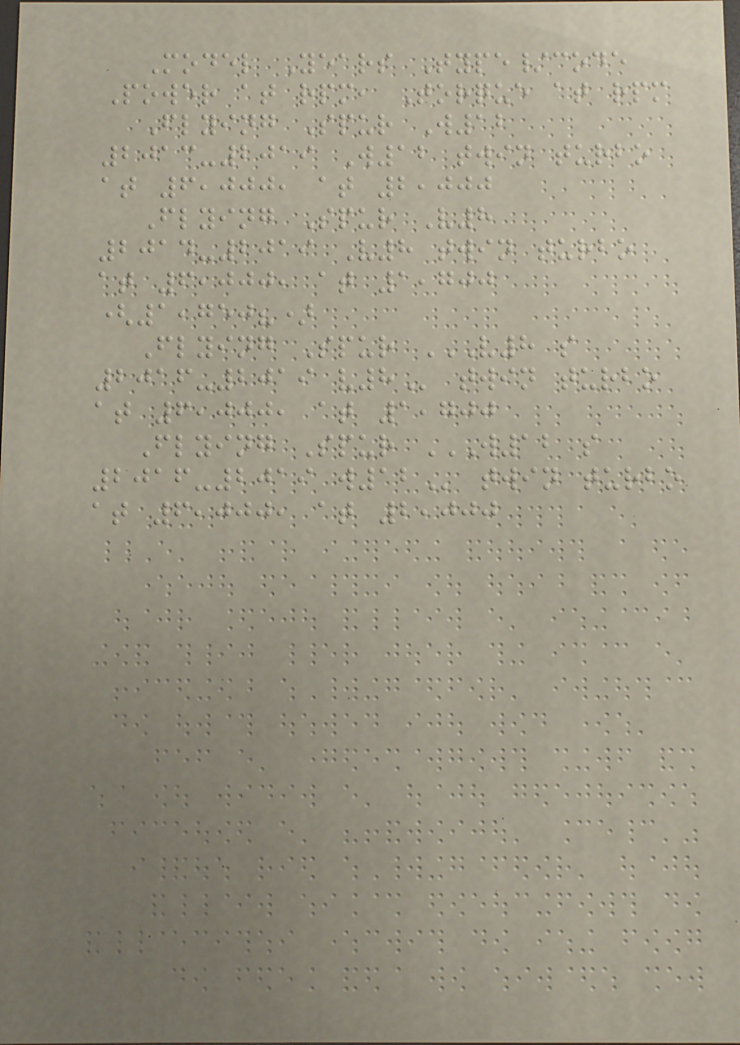Model Years Type/code
Power at rpm, Torque at rpm
Flying Spur W12
2013-2019 W12 twin turbo
at 6,000, at 2,000
Flying Spur V8
2014-2019 V8 twin turbo
at 6,000, at 1,700
(1,750?)
Flying Spur V8 S
2016-2019 V8 twin turbo
at 6,000, at 1,700
Flying Spur W12 S
2016-2019 W12 twin turbo
at 6,000, at 2,000
